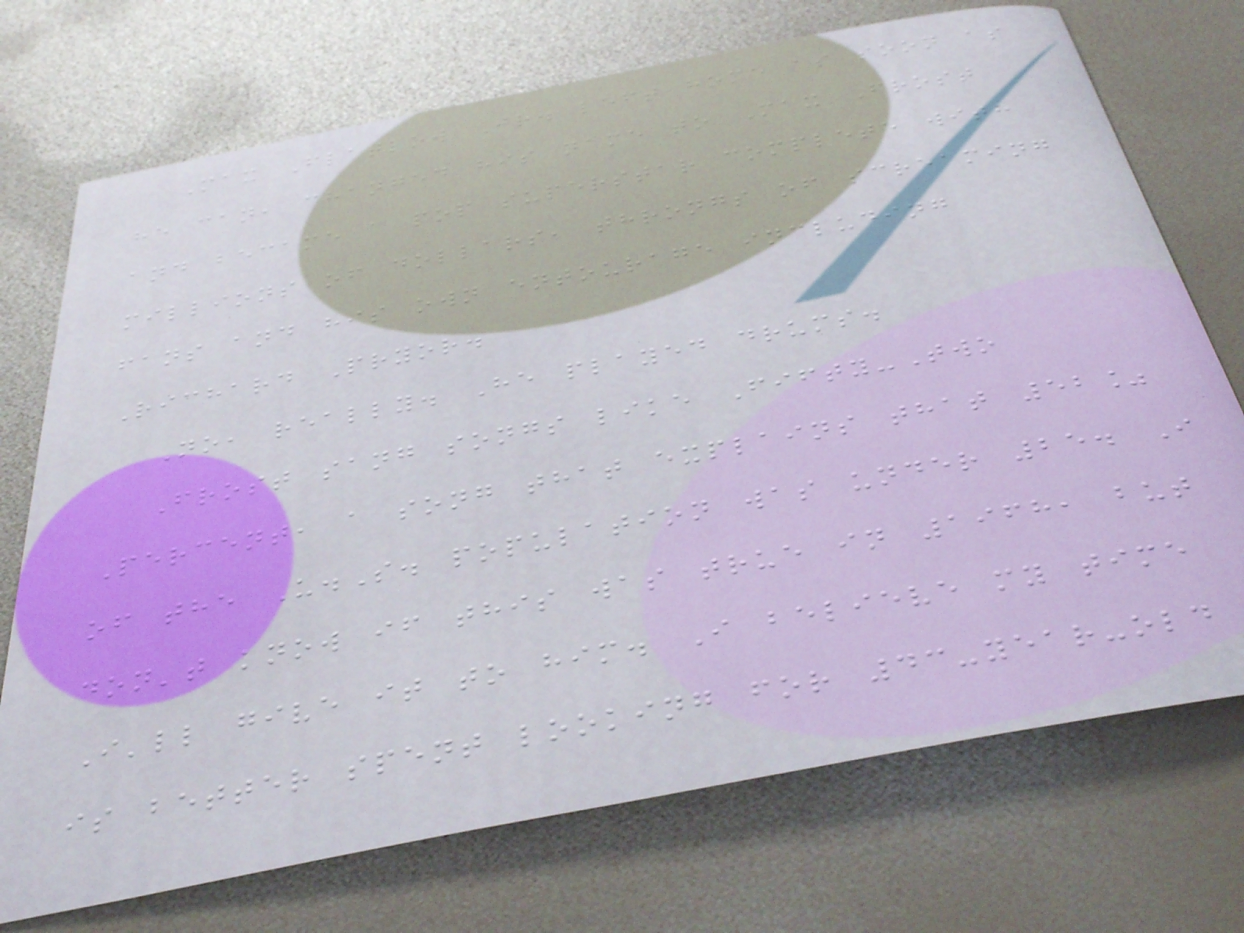Max Flatlow Jr. left home as soon as
he can, changed his name to Max Frost
and became a pop superstar complete with
millions of dollars, throngs of screaming
fans and his own entourage including
Richard Pryor.
No, really. He played drums.
Frost sang songs like Fifty-Two
Percent, a song that explains that 52%
of the U.S. population was under 25. I
don't know if this was true in 1968, but
I'll give it to him. I believe my time
is better spent looking for 43-year-old
